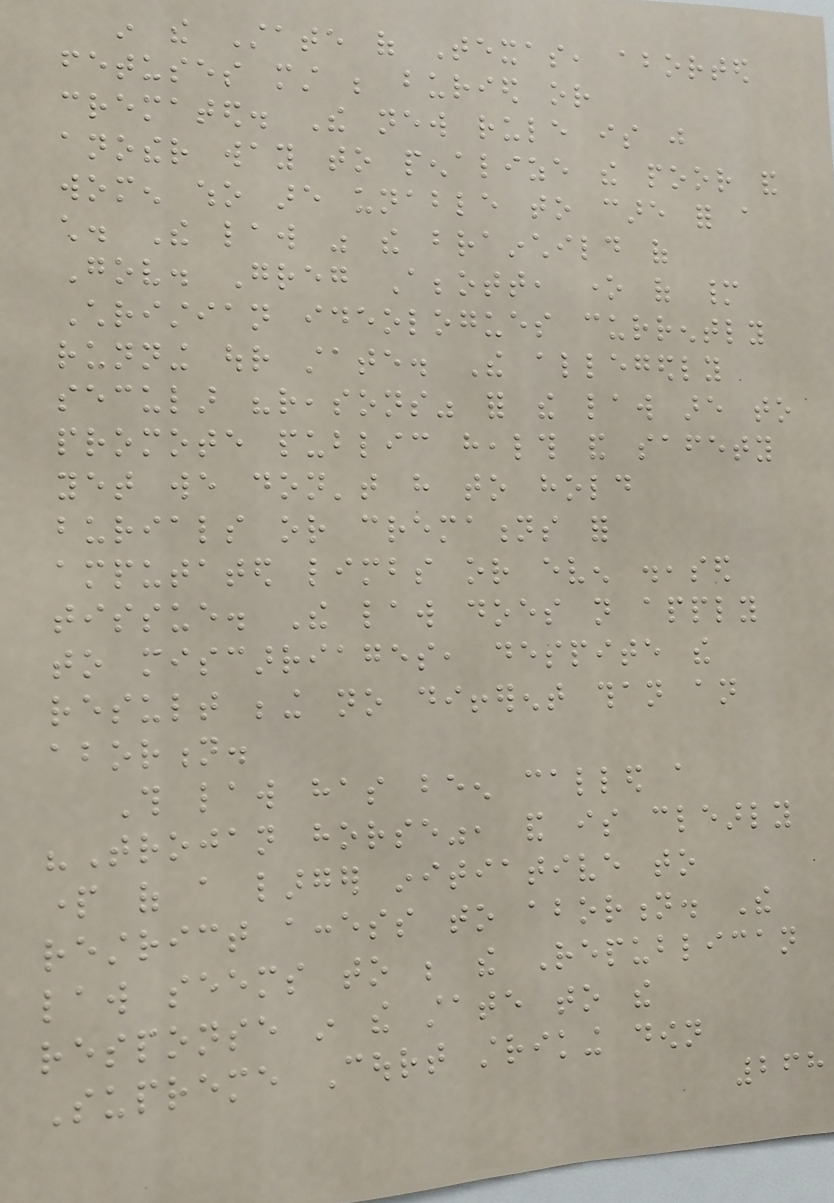in the State of Texas, aborted
fetuses must be buried or
cremated. The new rule is just
another way to penalize the poor and
women who are unable to care for a
child. The law was the brainchild of
Gov. Greg Abbott, one of many
Christian ideologues currently
running our state. The allegedly
secular "reasons" for the law are to
promote public health and safety
yet we don't have to hold
burials or cremations for
amputated limbs or even diseased
tissue. The law does not apply
to miscarriages, despite the
result being no different than an
abortion.
This law has been called a
"Trojan horse", and is clearly
part of a larger initiative to
restrict access to abortion. The
law seems to be the Republican
response in the state to the
Supreme Court striking down
268
